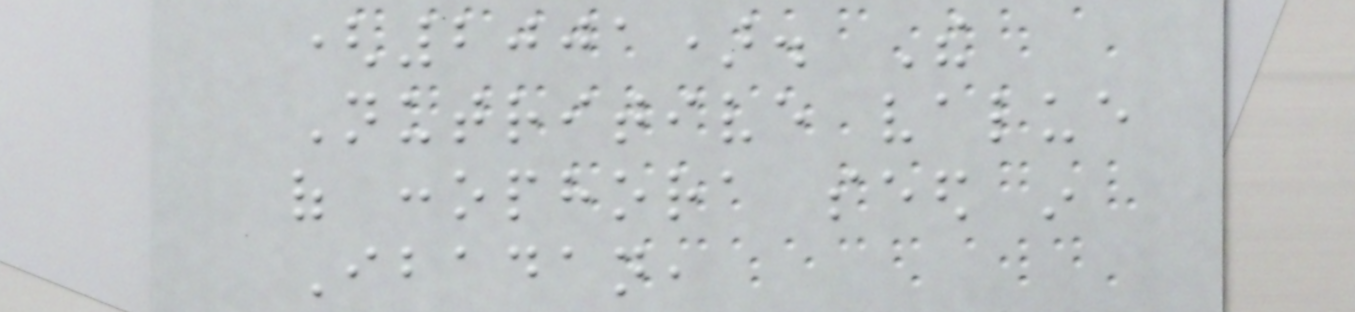(2001). The
Nutritive value
of conophora seed in
Ibadan,
